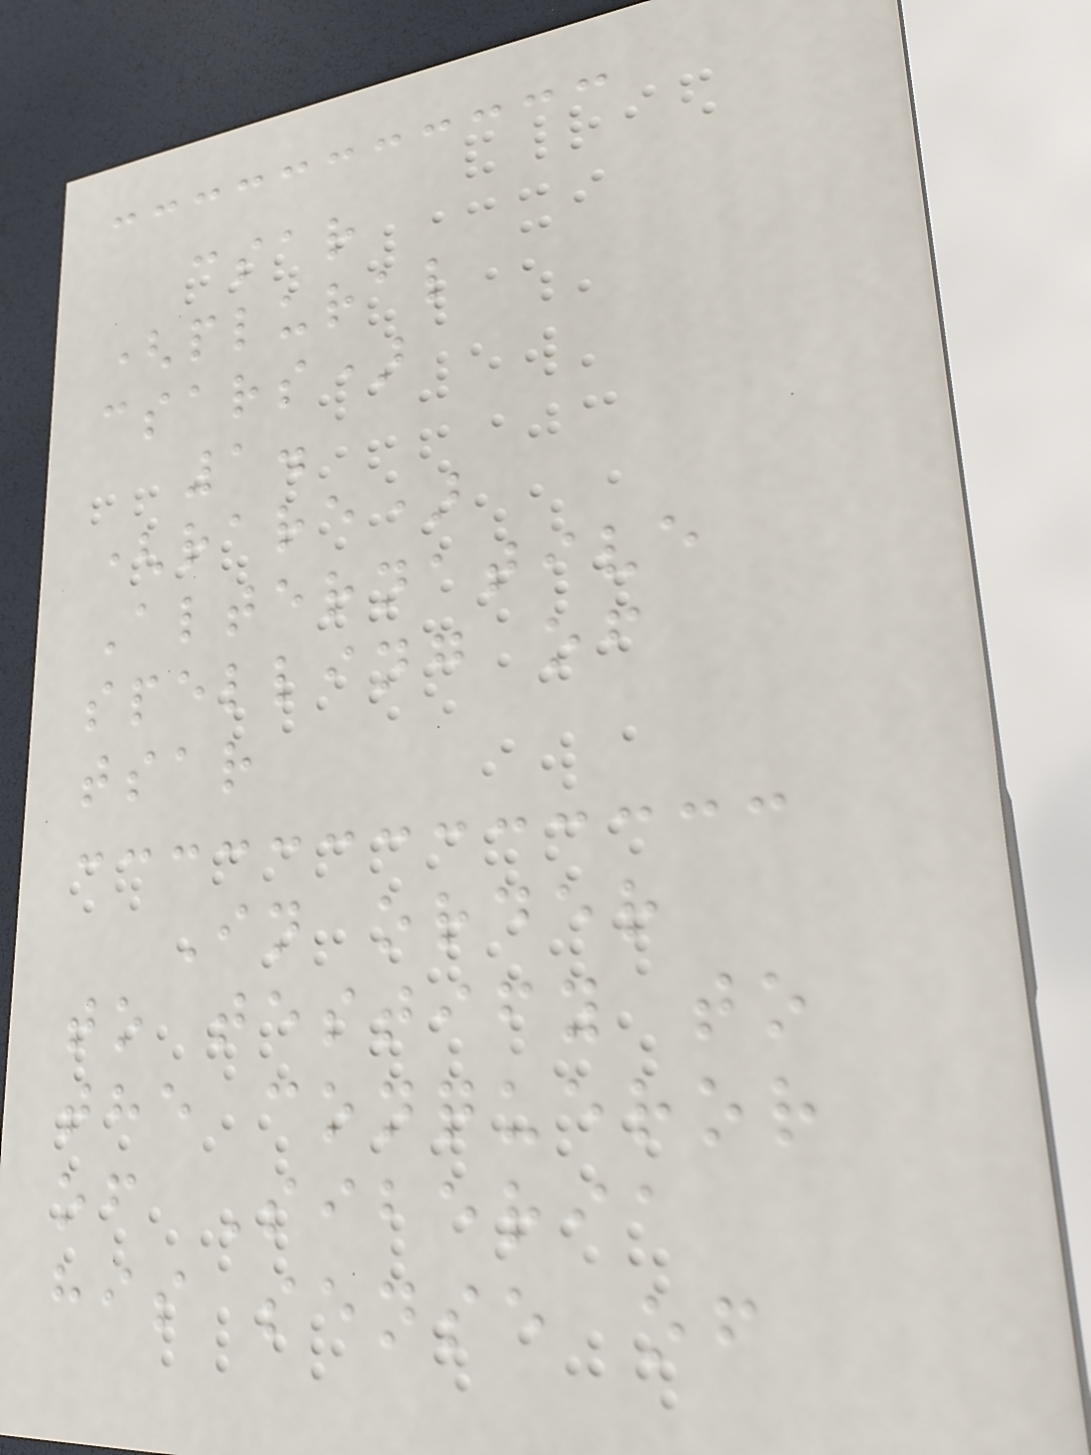csar
(plural
csars)
1.
(rare)
Alternative
spelling of
tsar
In order
to testify to
the conqueror
of Siberia
his sense of
